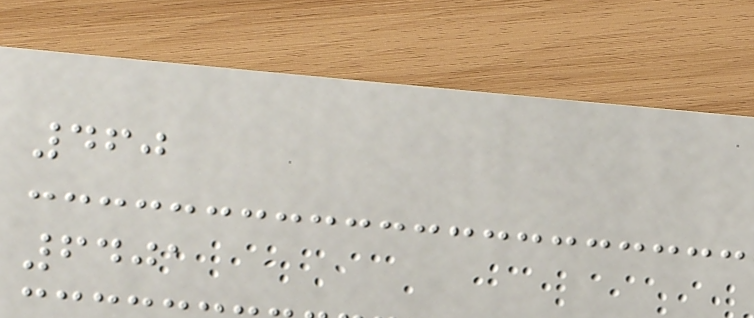460
6401
